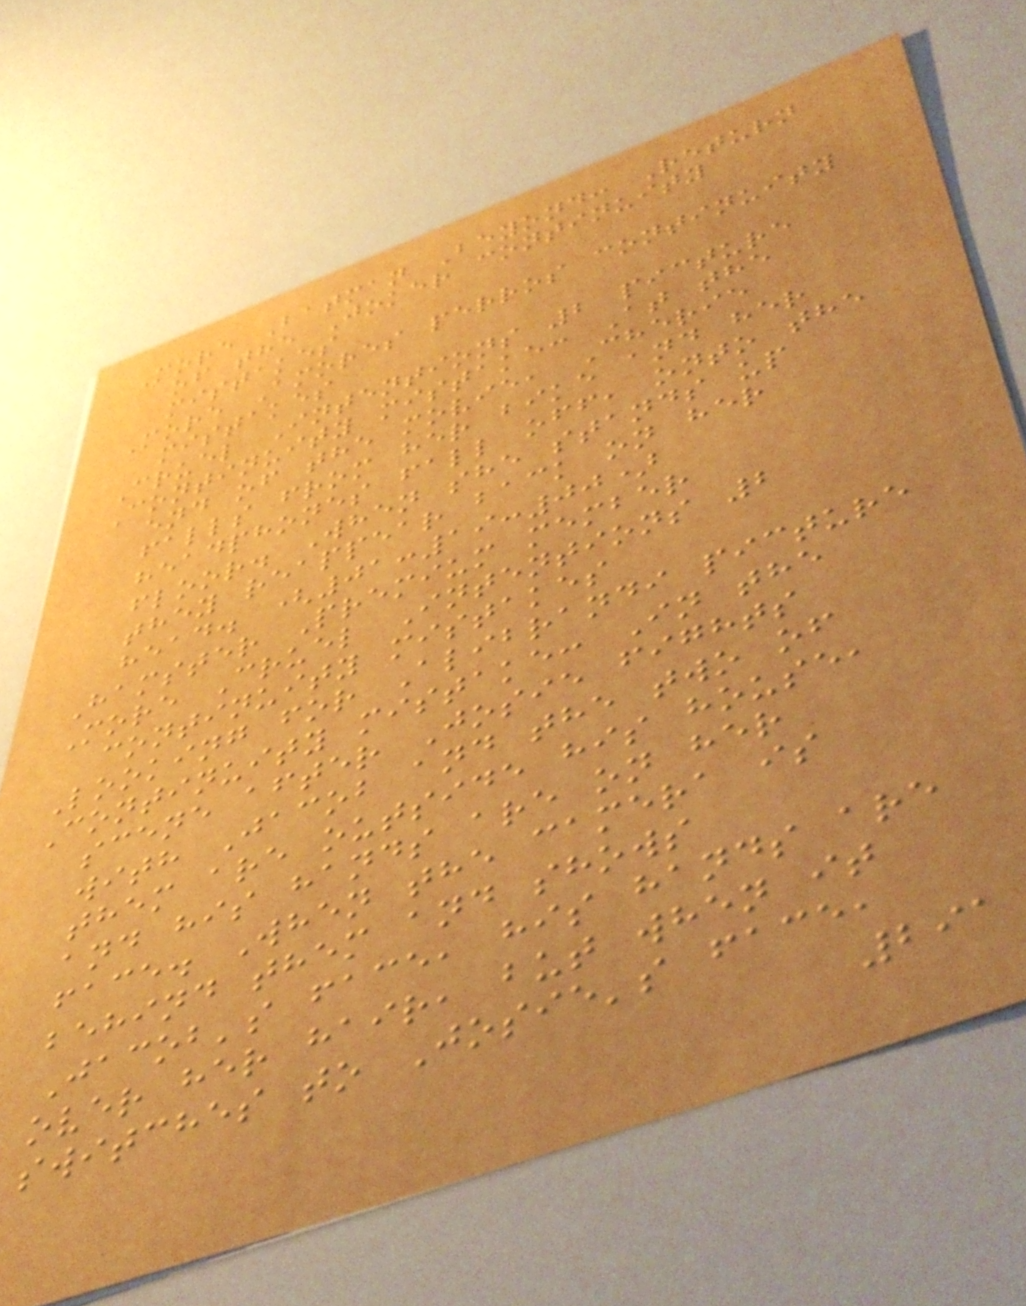More Batman Beyond: Return
of the Joker continuity
mistakes
More Amores perros continuity
mistakes
Cruel Intentions 2 picture
Continuity mistake: At the
end of the movie, Cherie
falls from her bike and her
headphones fall off, onto the
floor. When she stands up
they reappear back on her
head. (01:19:00)
Hamster Premium member
More Cruel Intentions 2
continuity mistakes
Looking for Alibrandi picture
Continuity mistake: In the
scene after Josie fights
with Jacob and the two of
them are outside his house,
and his hands are on her
face. When the camera is
behind them and shows
Jacob's face, his hands are
over her hair, but when it
switches to Josie's face,
291
